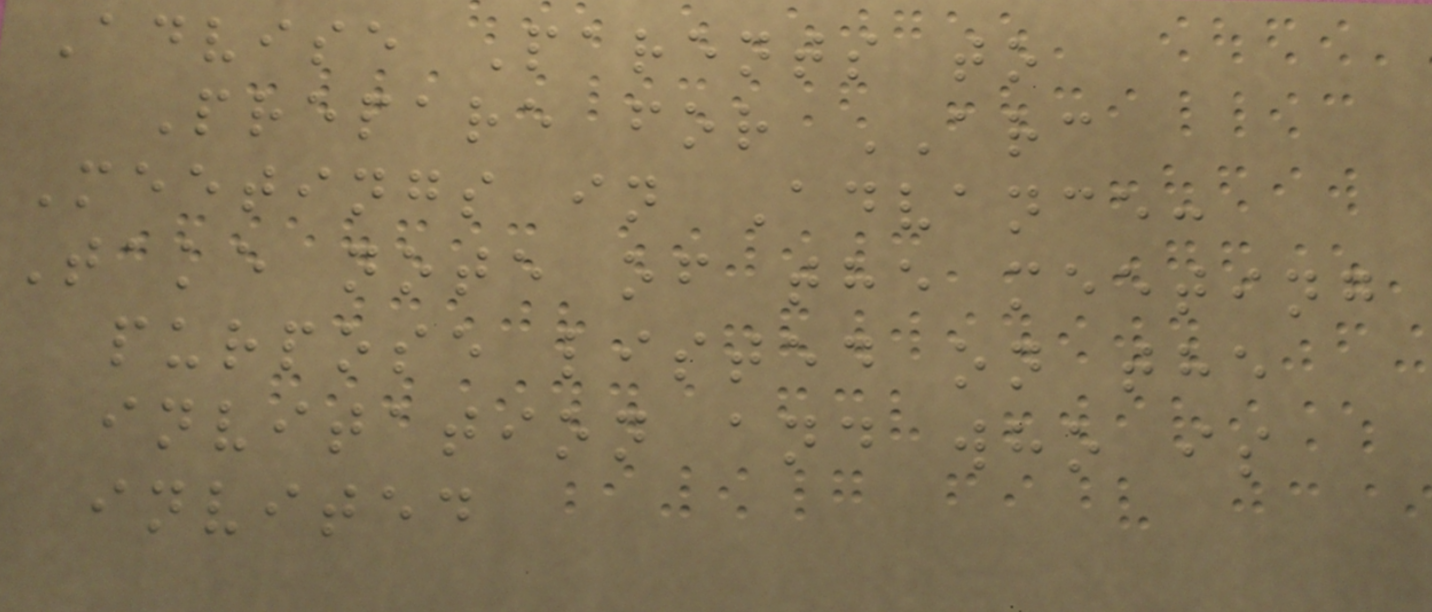Advise Parents to
Prepare for ARC
Meetings in Advance:
Take note of the meeting
purpose listed on the
invitation and who is
invited
